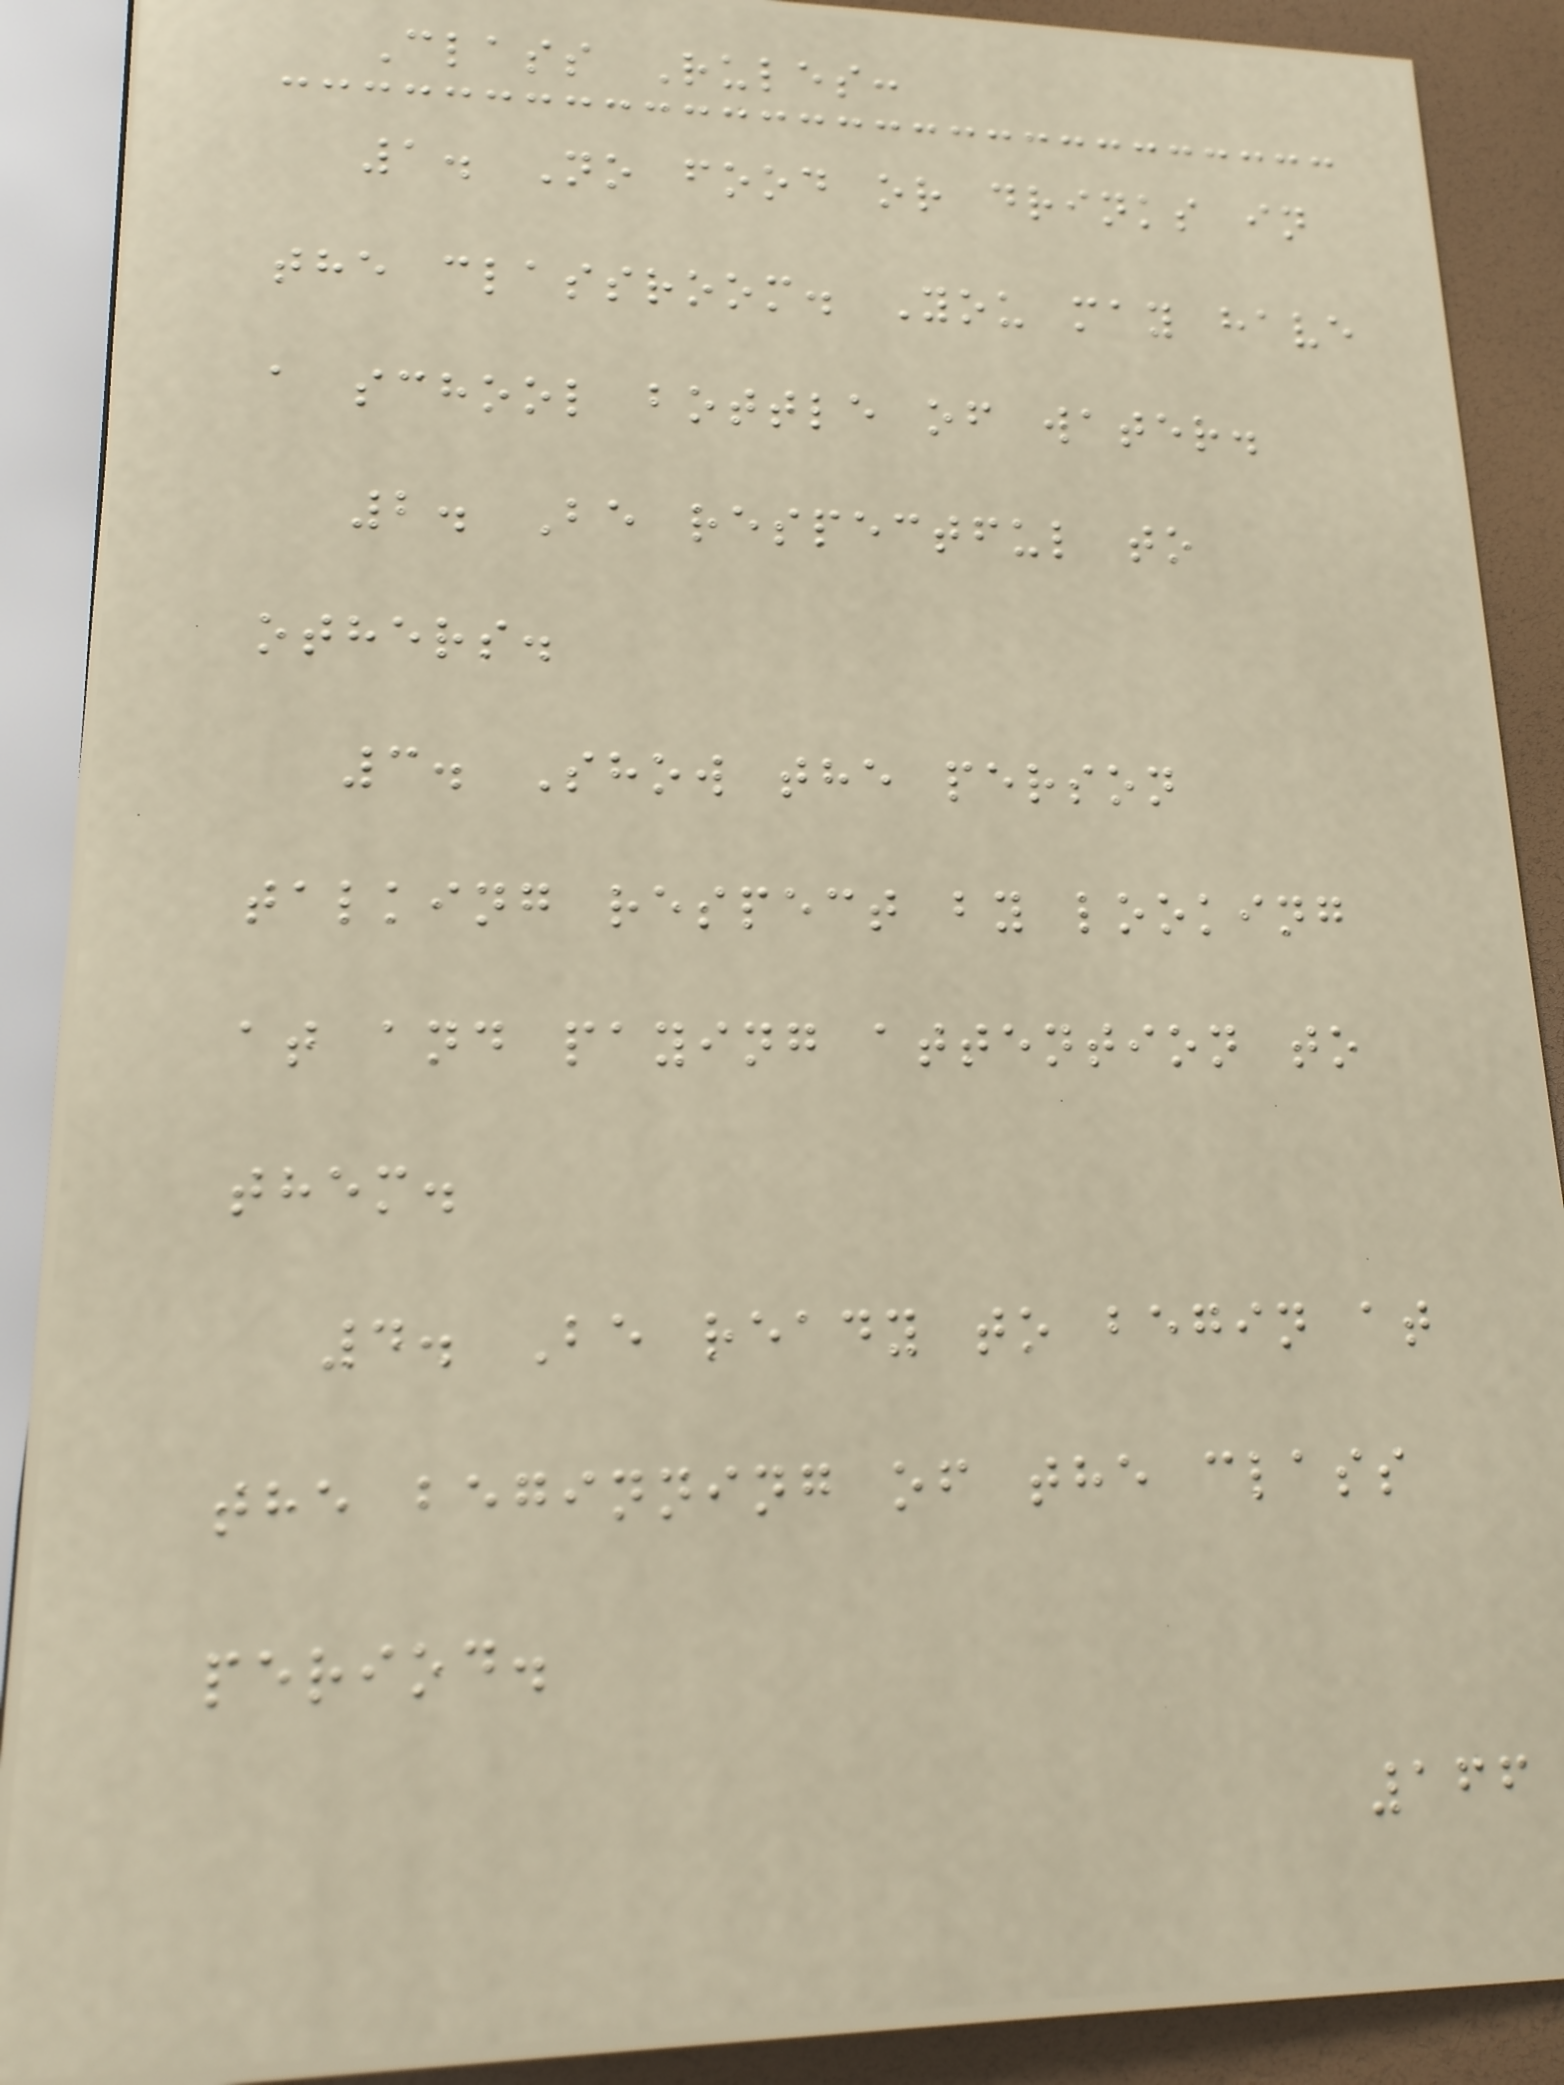Class Rules:
1. No food or drinks in
the classroom. You may have
a school bottle of water.
2. Be respectful to
others.
3. Show the person
talking respect by looking
at and paying attention to
them.
4. Be ready to begin at
the beginning of the class
period.
166
